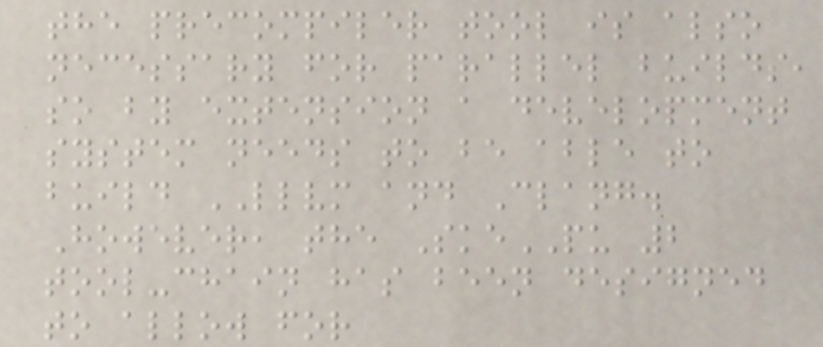the precompiler tool is also
necessary for parallel builds,
so by extension a development
system needs to be able to
build LLVM and Clang.
However, the SkePU 2
tool-chain has been designed
to allow for
